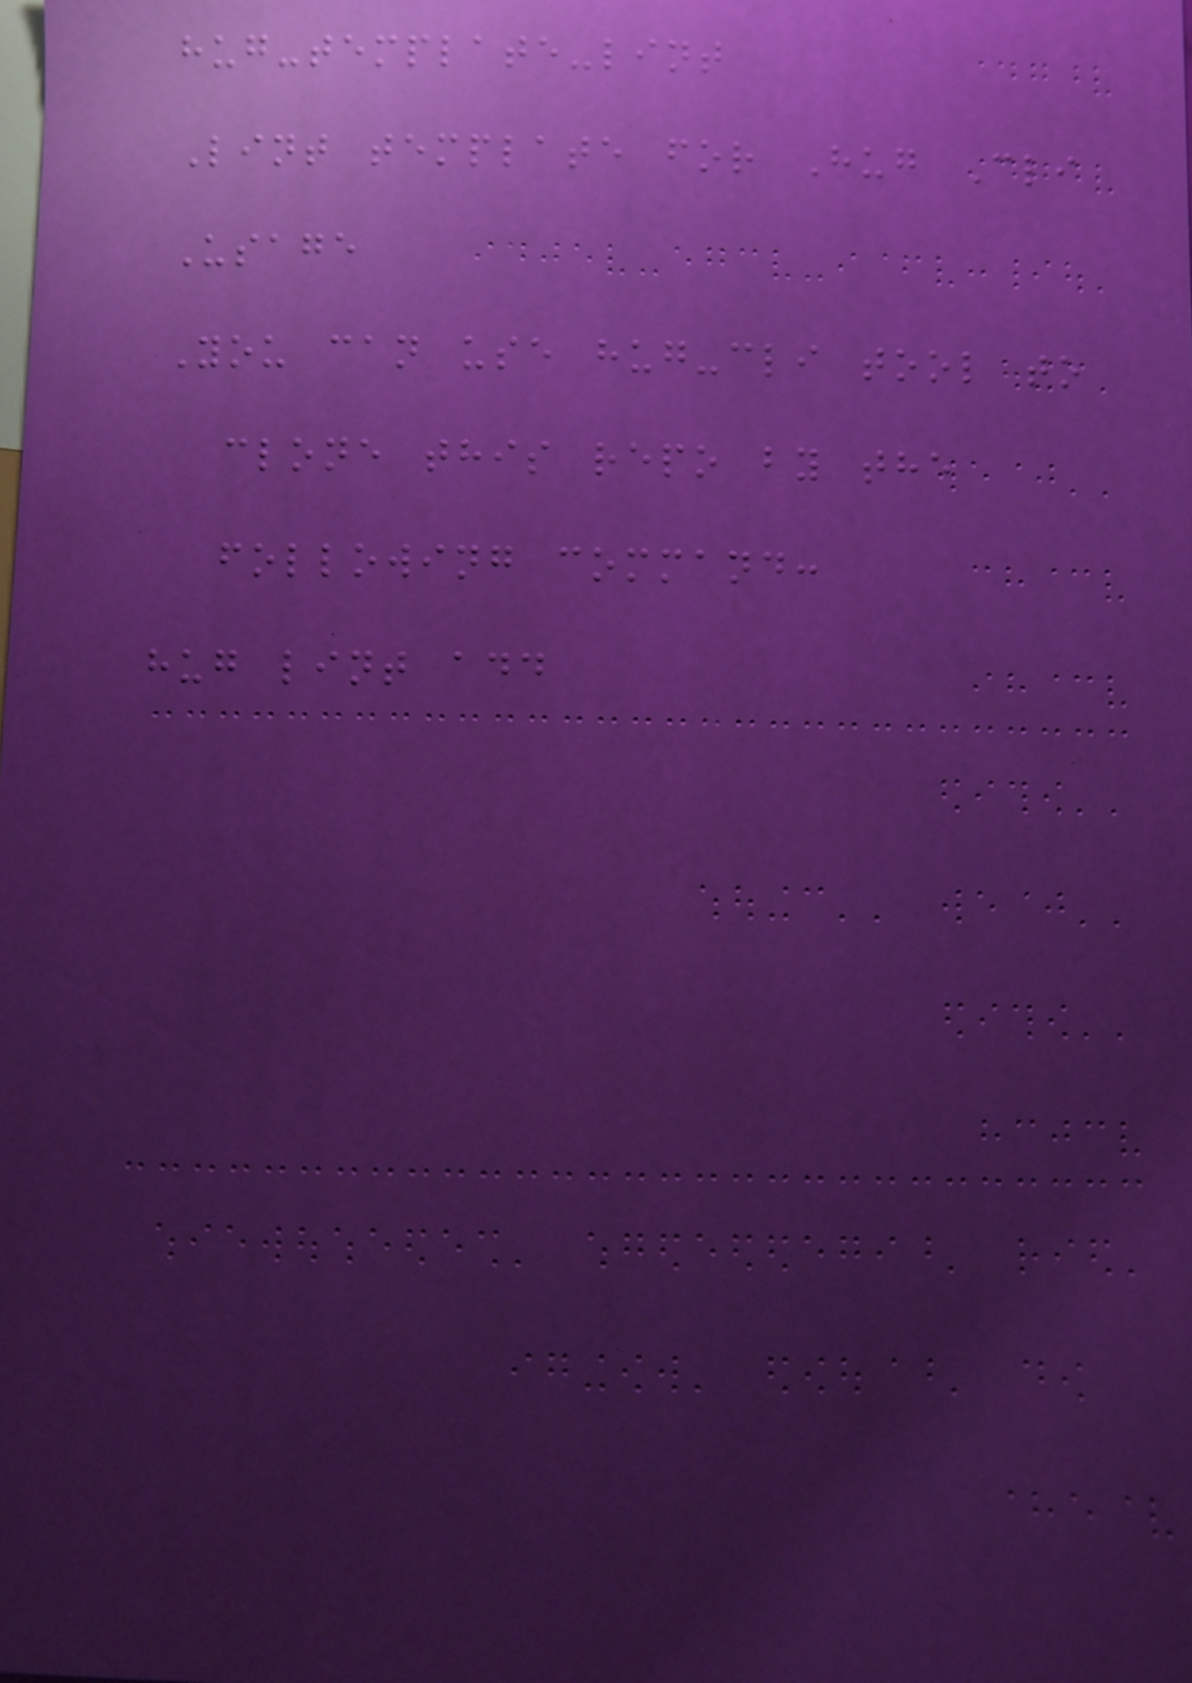hug-template-lint
Lint template for Hug Cli
Usage
You can use hug-cli tool to
clone this repo by the
following command:
hug lint add
